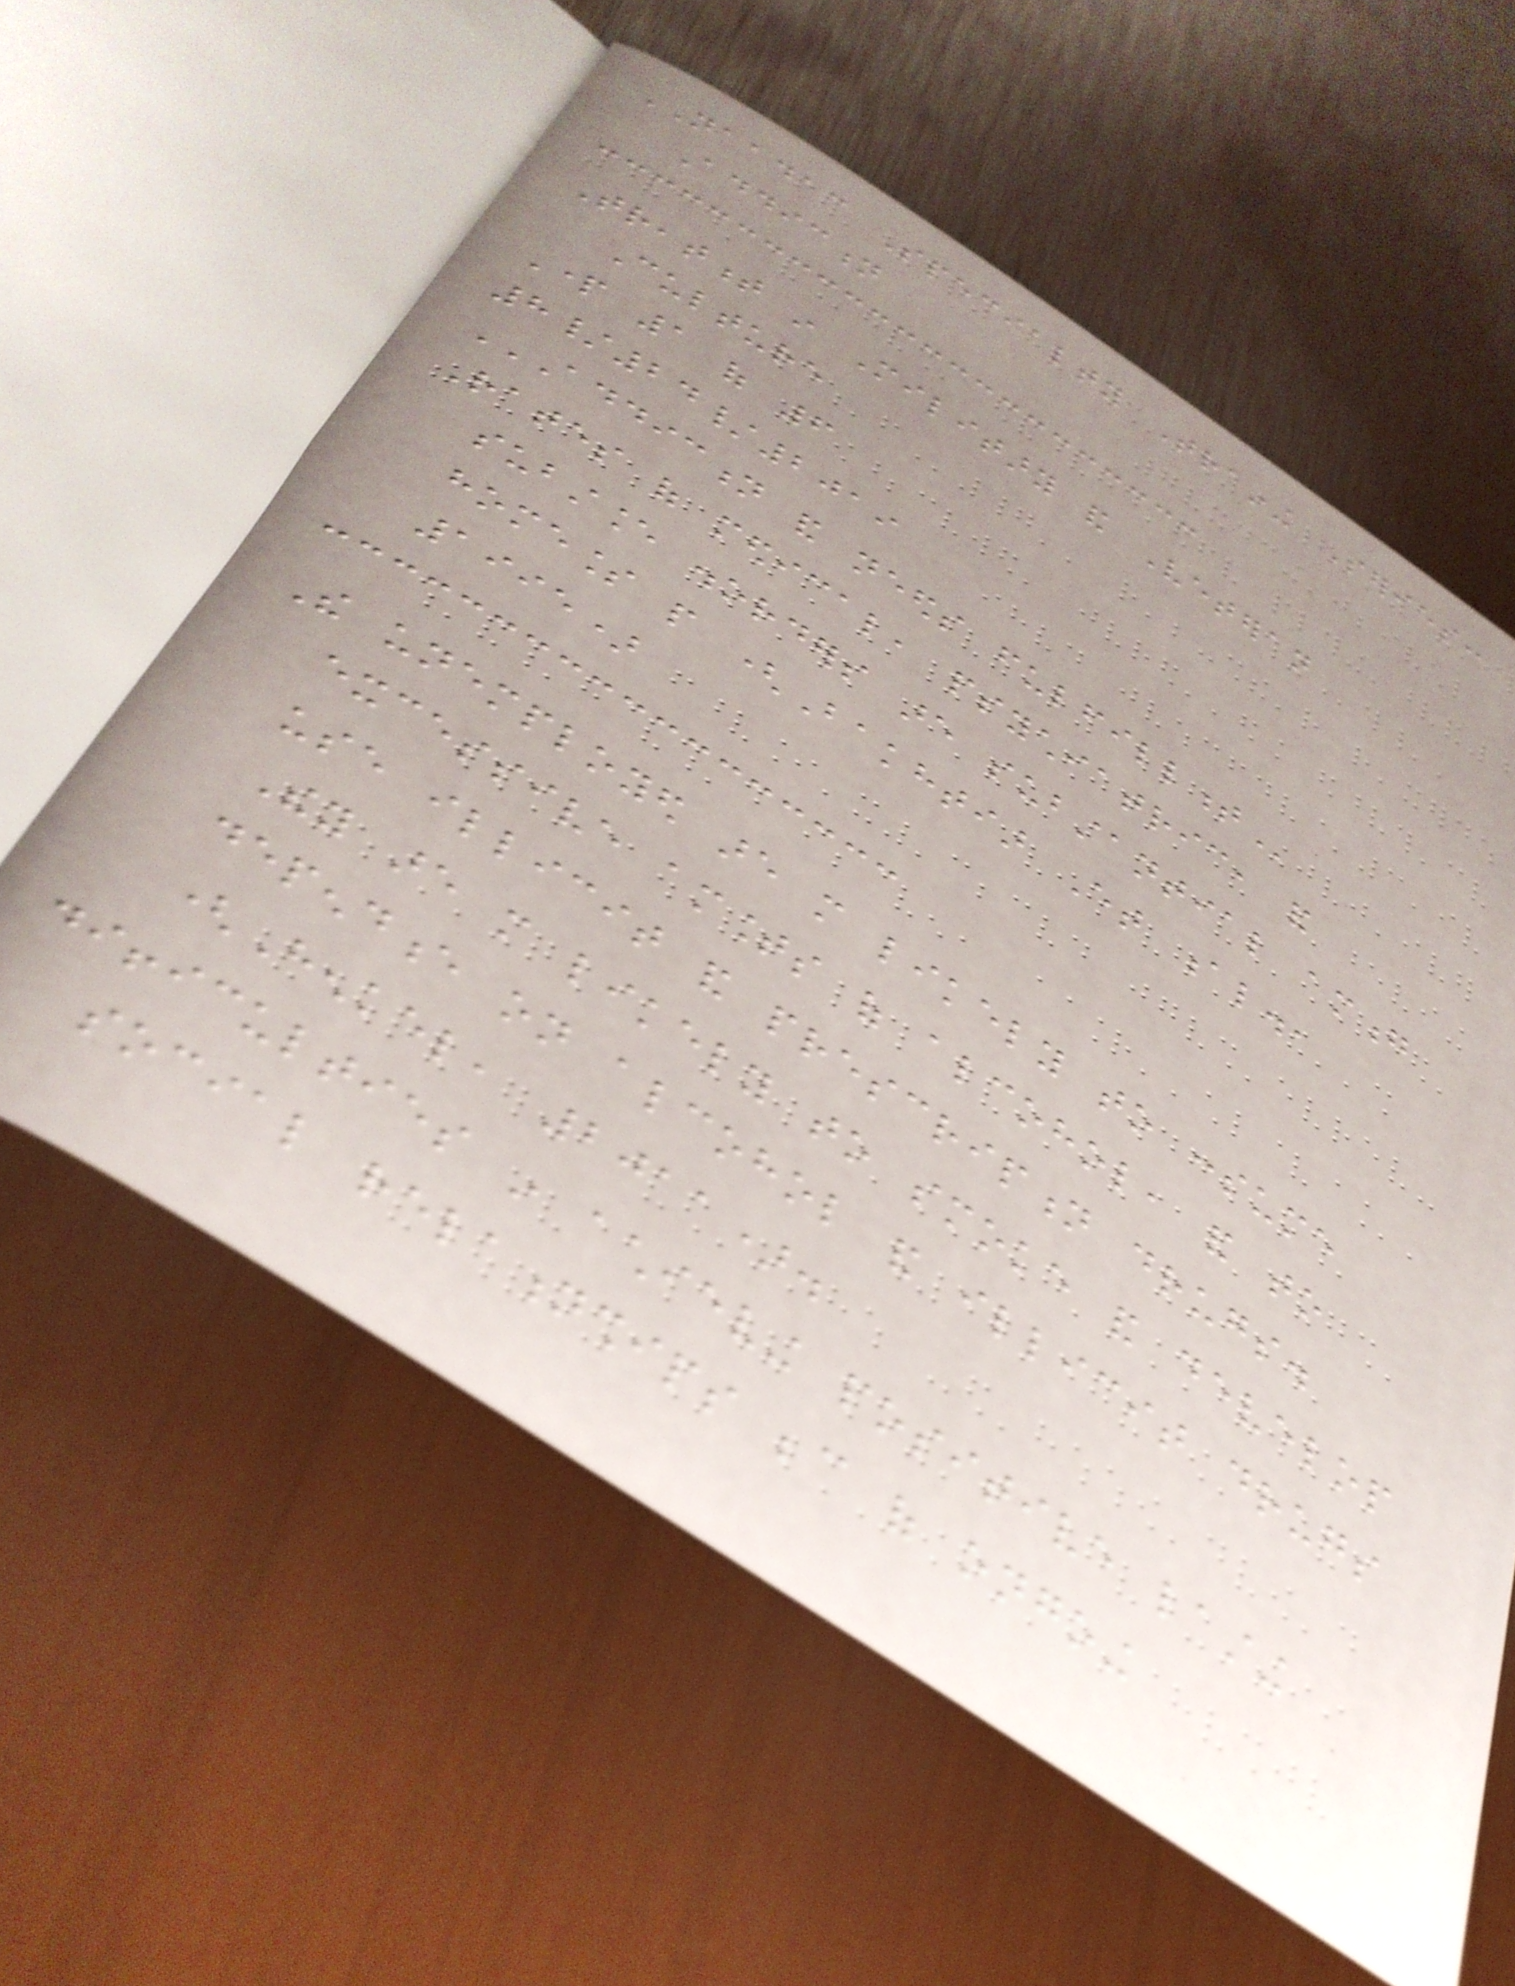NAADAC Specialty Training Series:
Addiction
Treatment in Military and Veteran
Culture
Part 1 of 6
8/24/2019
ADDICTION AND NEEDS FULFILLMENT
Rates of medical, psychiatric, and
substance disorders are substantial among
homeless people (Bakhtiar Et al.,
1995)
The unemployed are more likely to consume
excessive amounts of alcohol, and to
use illicit and prescription drugs.
They are more likely to smoke and develop
dependence on alcohol and illicit drugs
(Henkel, 2011).
difficulties in achieving positive lasting
social relationships because of ongoing
